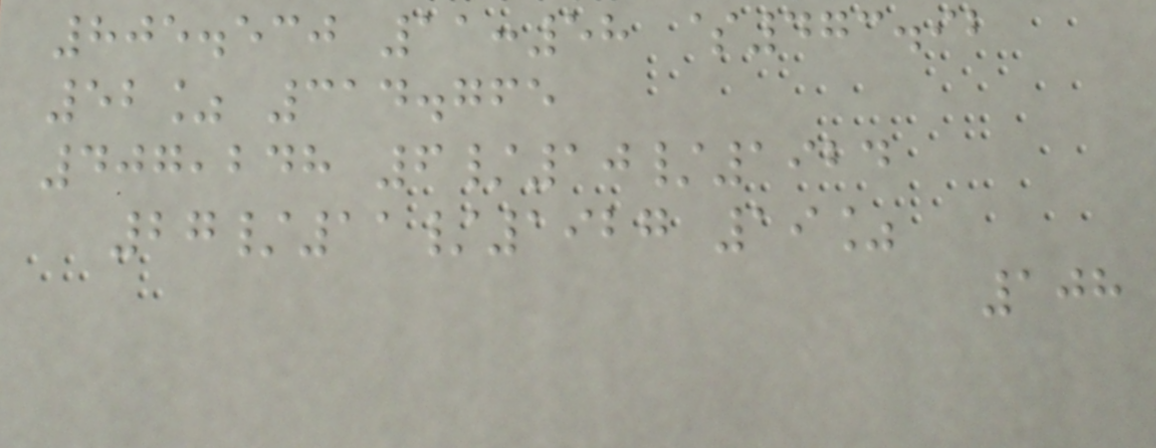805.530 11:58 $473.92
52% 314.765
407,248 6/10/1924
27/11/1927 19%
108
